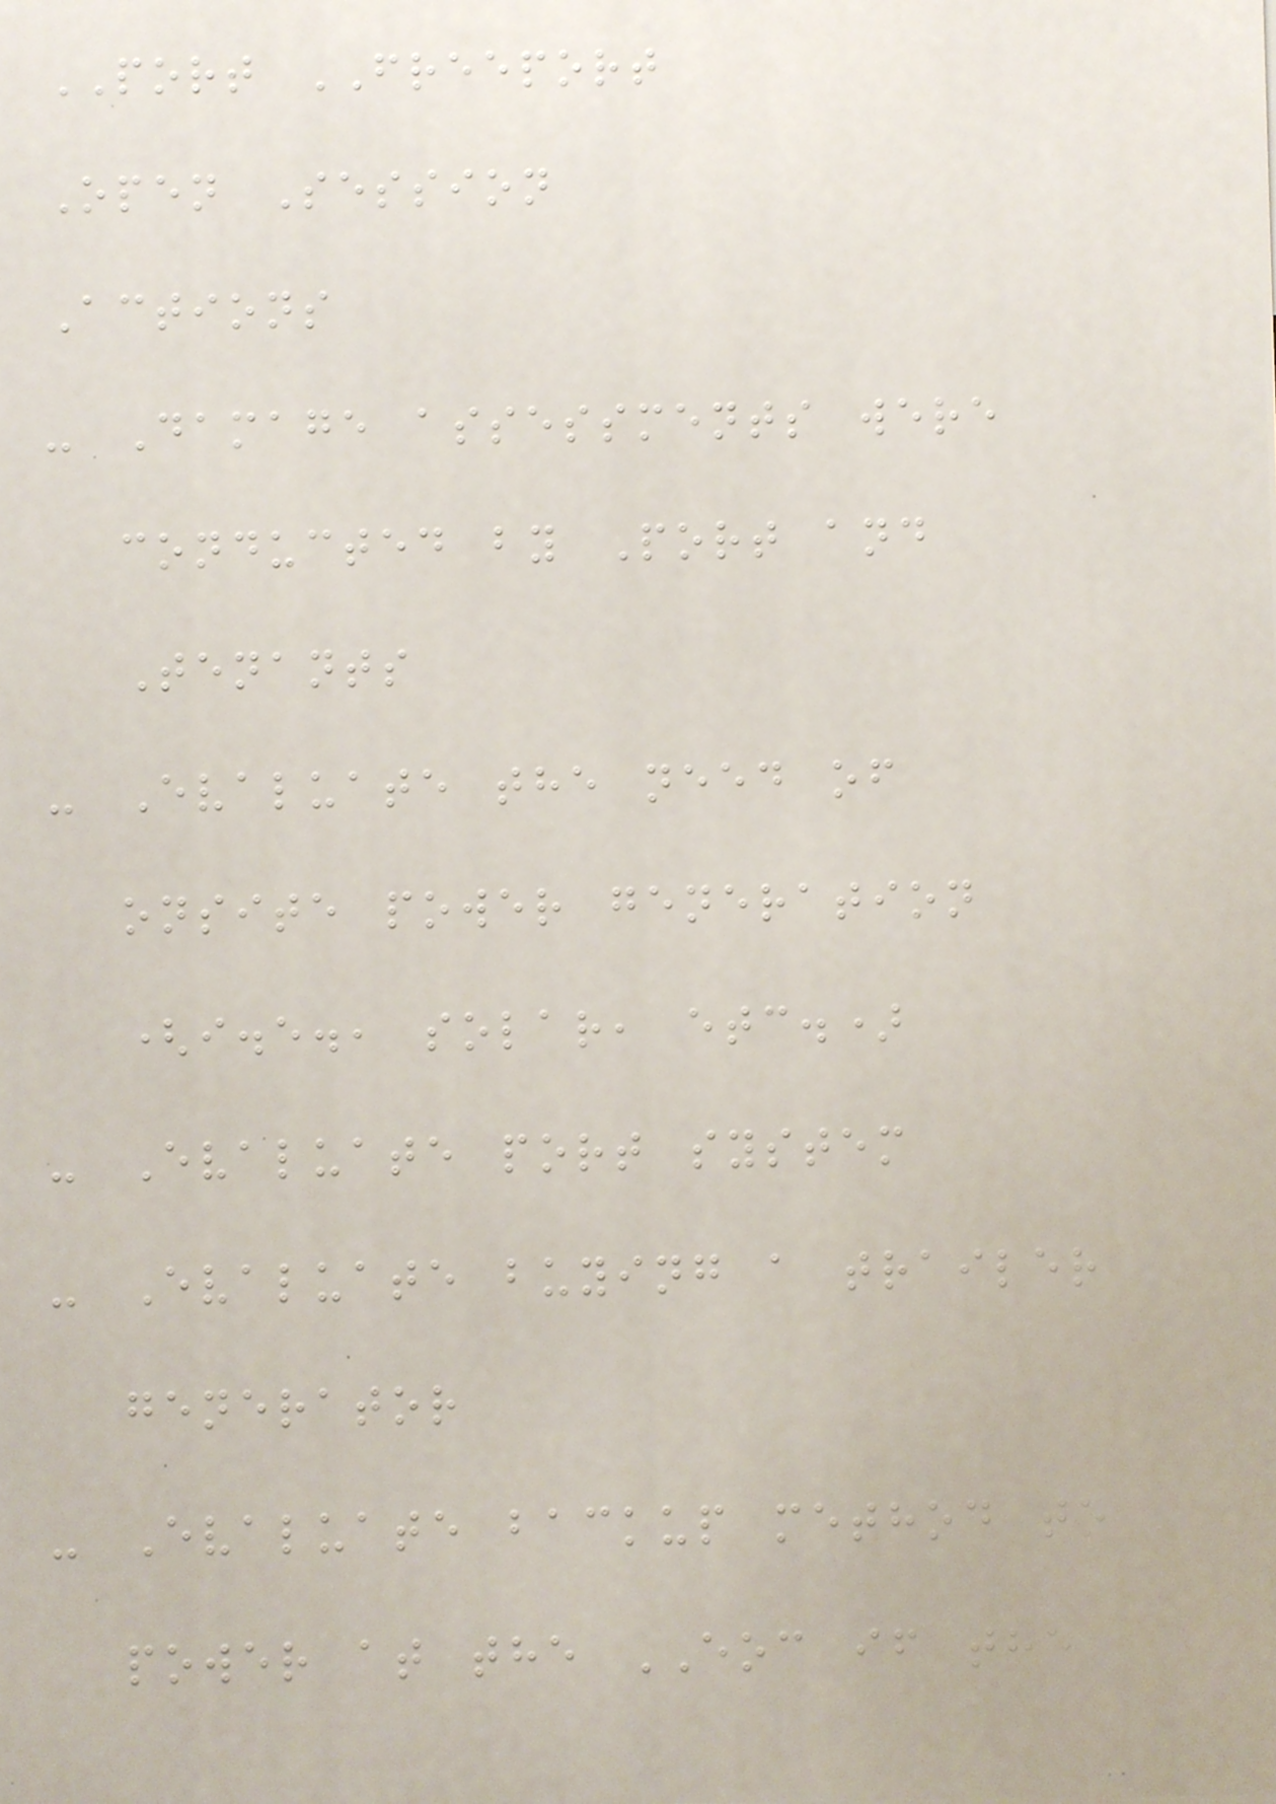PORT FREEPORT
Open Session
Actions
- Damage assessments were
conducted by Port and
Tenants
- Evaluate the need of
onsite power generation
(i.e., solar, etc.)
- Evaluate port system
- Evaluate buying a trailer
generator
- Evaluate backup method to
power at the EOC if the
